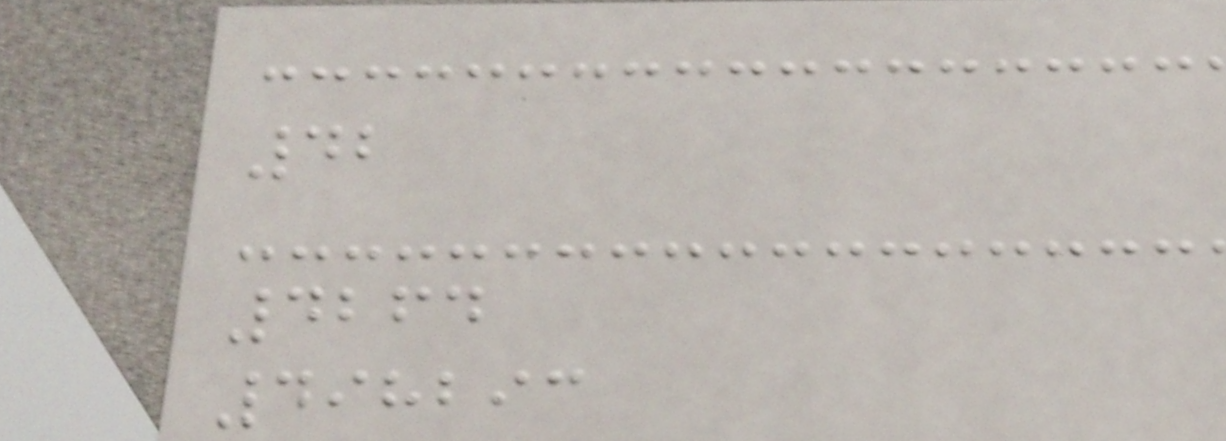42
4264
498293
